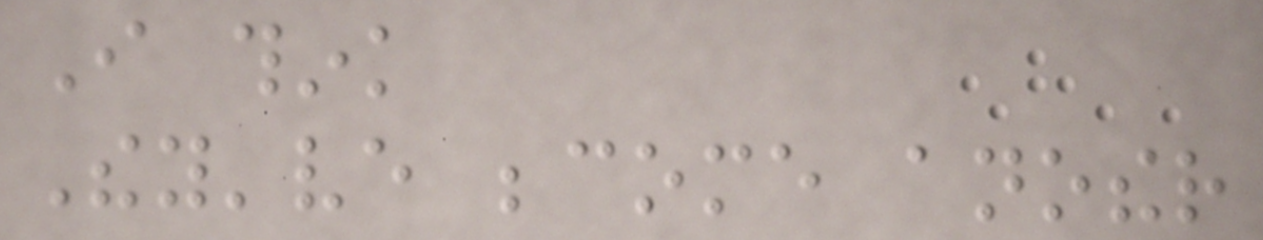I think
They've become another
